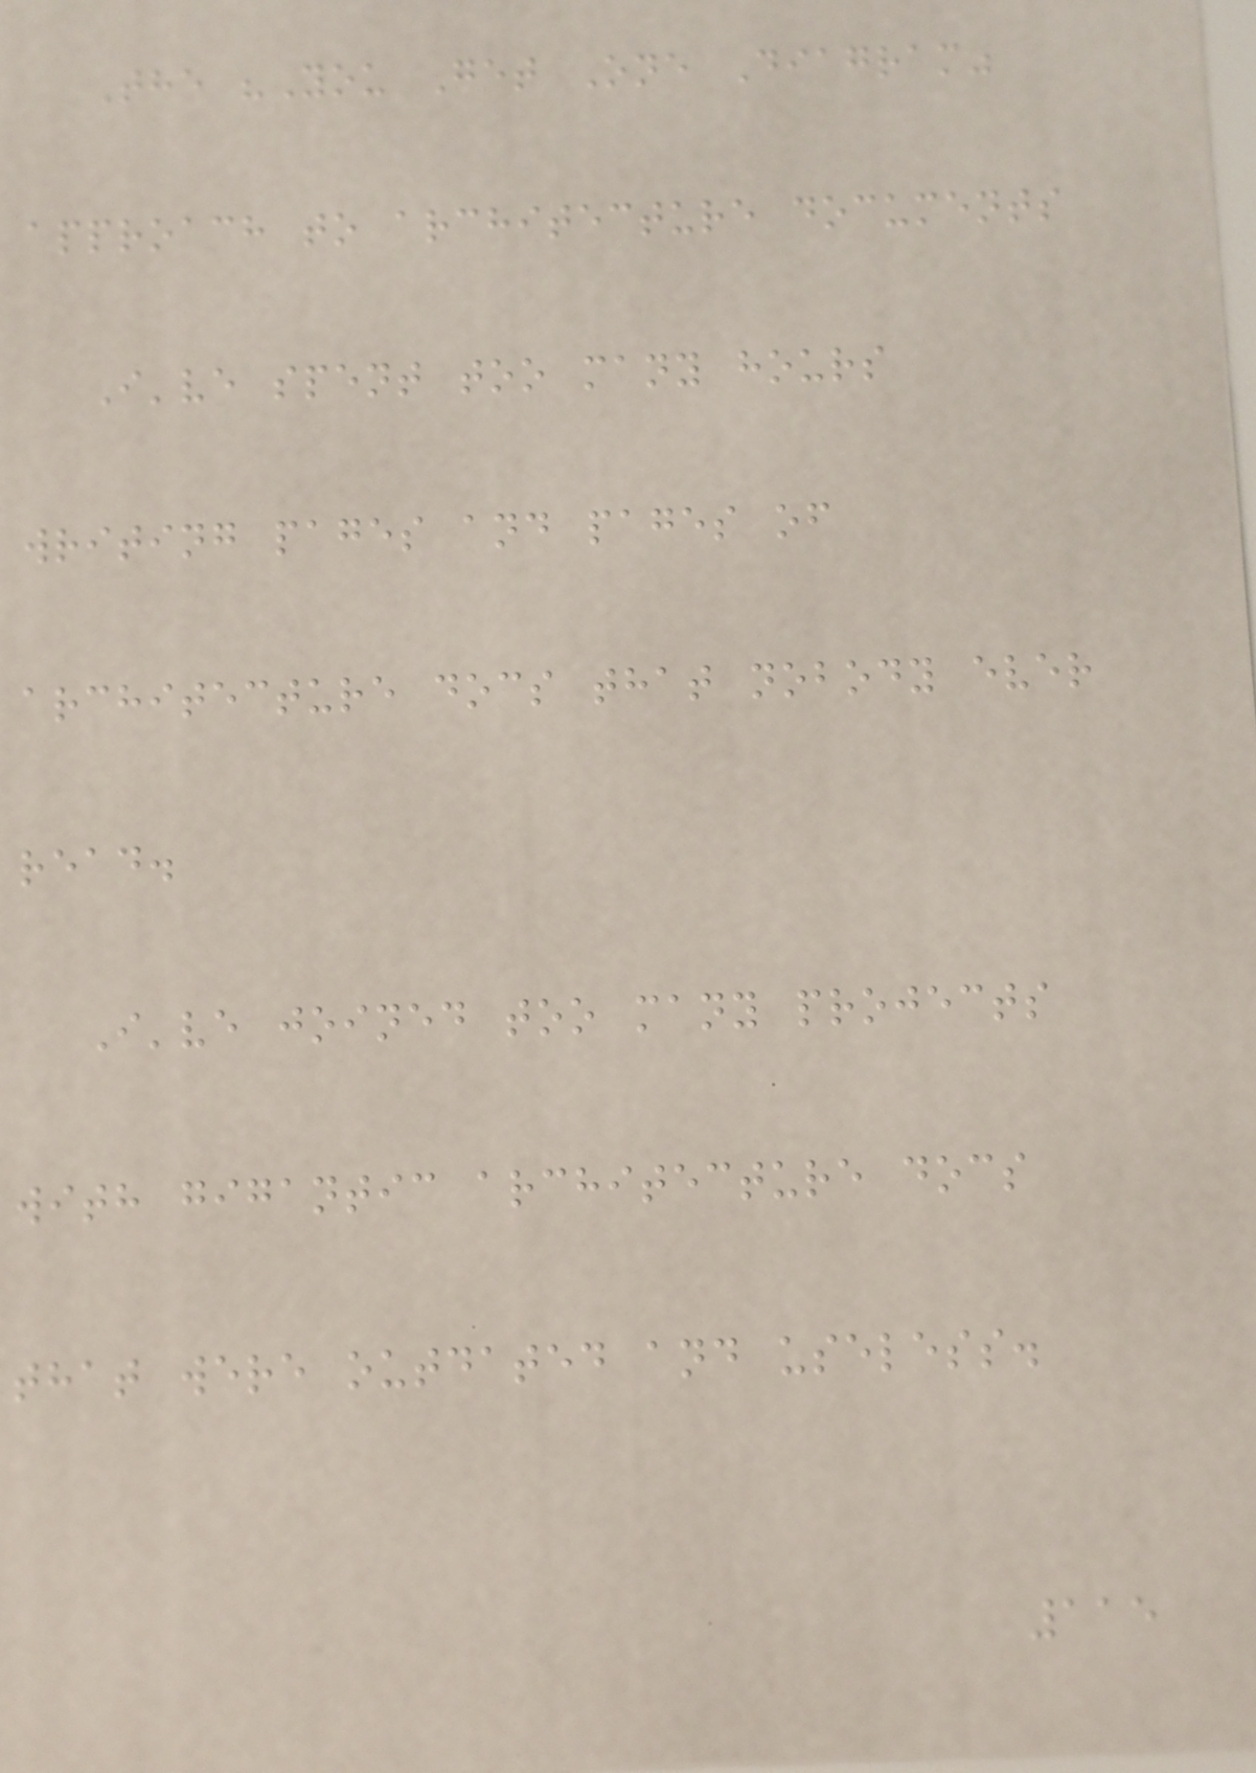The "You Get One Diagram"
approach to architecture documents
I've spent too many hours
writing pages and pages of
architecture docs that nobody ever
read.
I've joined too many projects
with gigantic architecture docs
that were outdated and useless.
115
